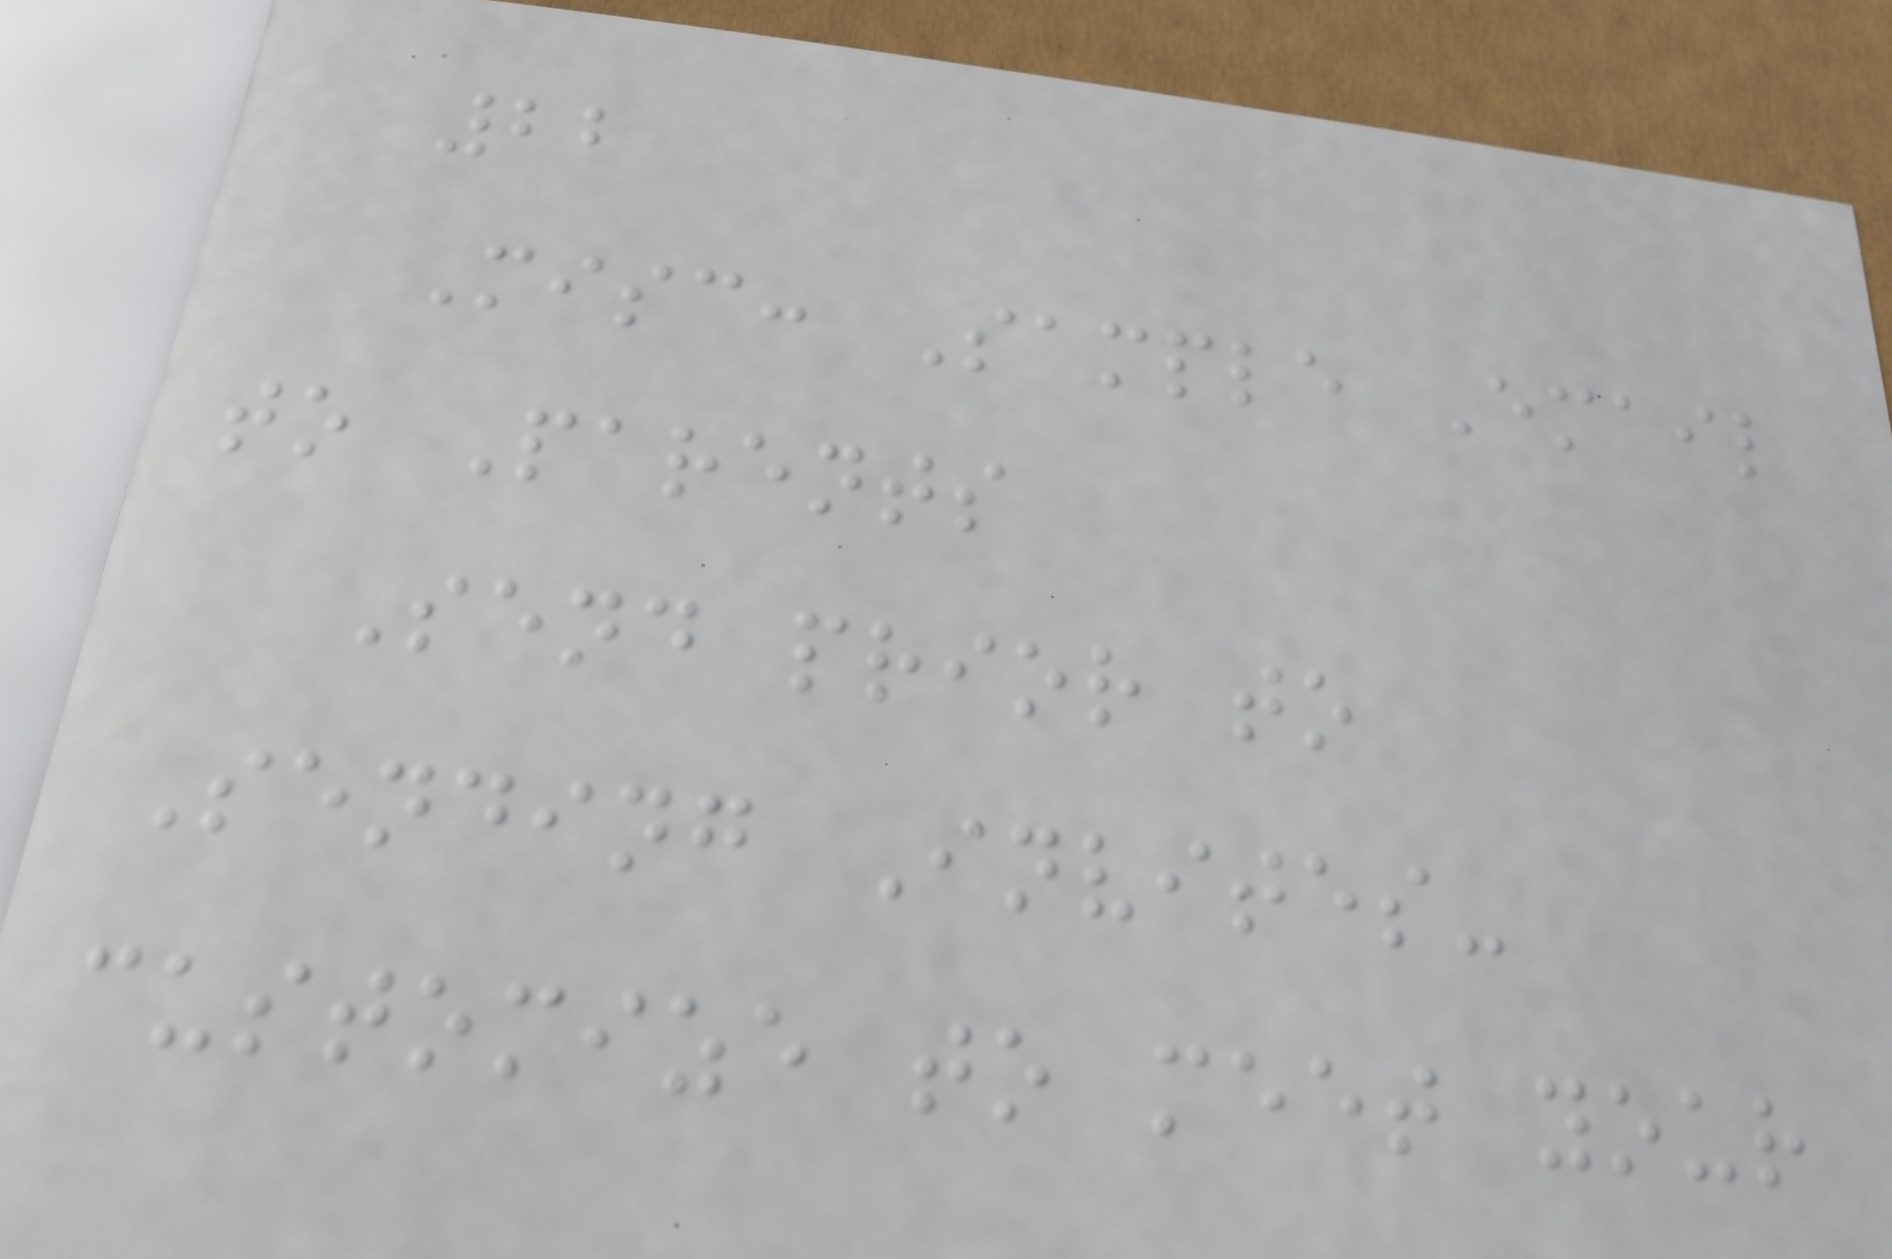22
Misc: Sample Email
to Parents
Send prior to
Sending Invites-
customize to meet your
